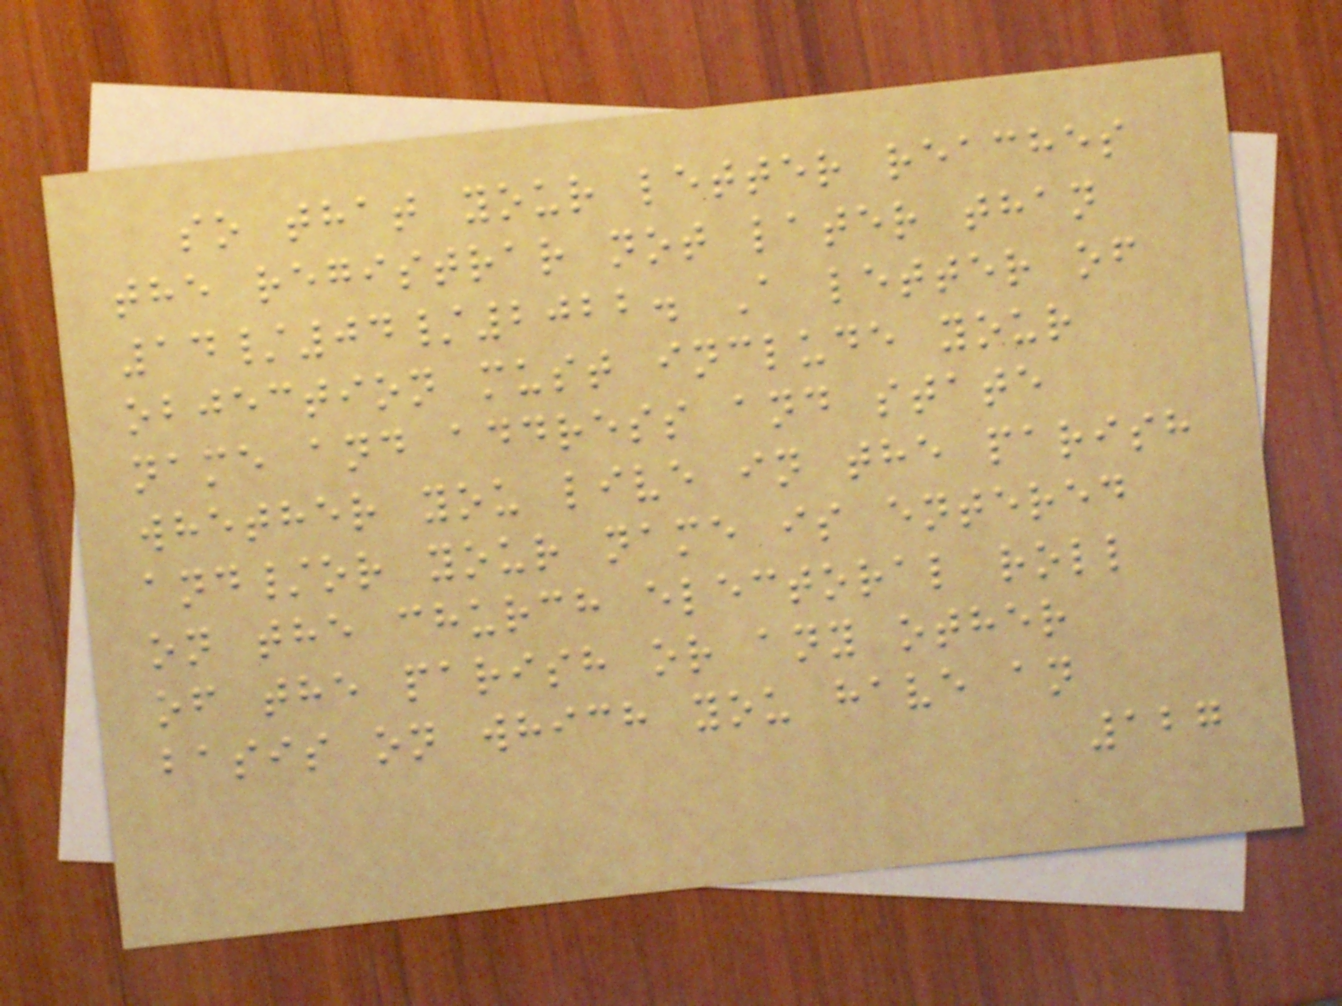so that your letter reaches
the registrar not later than
14/04/2022. A letter of
objection must include your
name and address and state
whether you live in the parish
and/or your name is entered
on the church electoral roll
of the parish or any other
basis on which you have an
127
